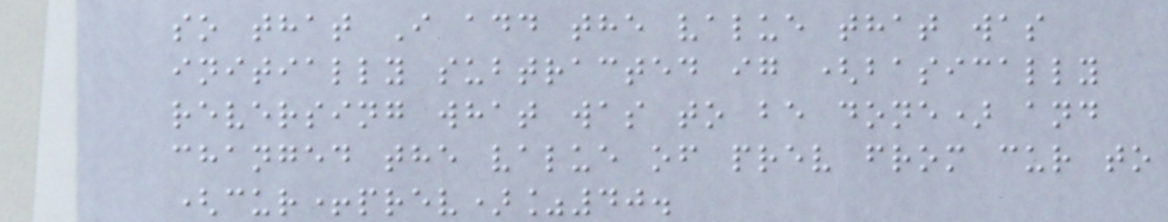so that I add the value that was
initially subtracted ig (basically
reversing what was to be done) and
changed the value of prev from cur to
(cur+prev)%40.
